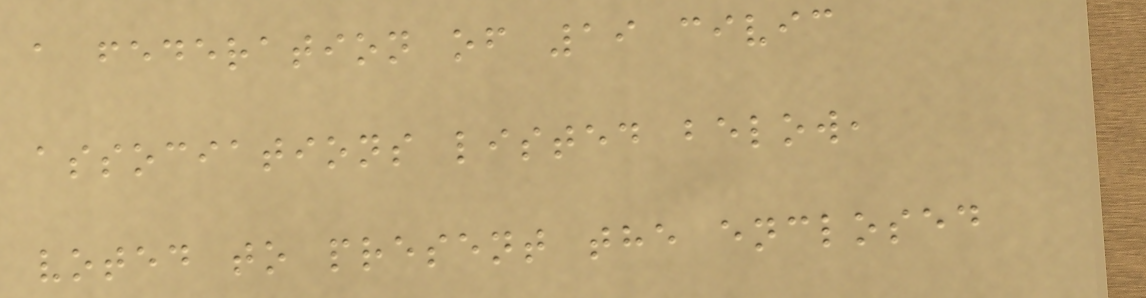a federation of 19 civic
associations listed below,
voted to present the enclosed
